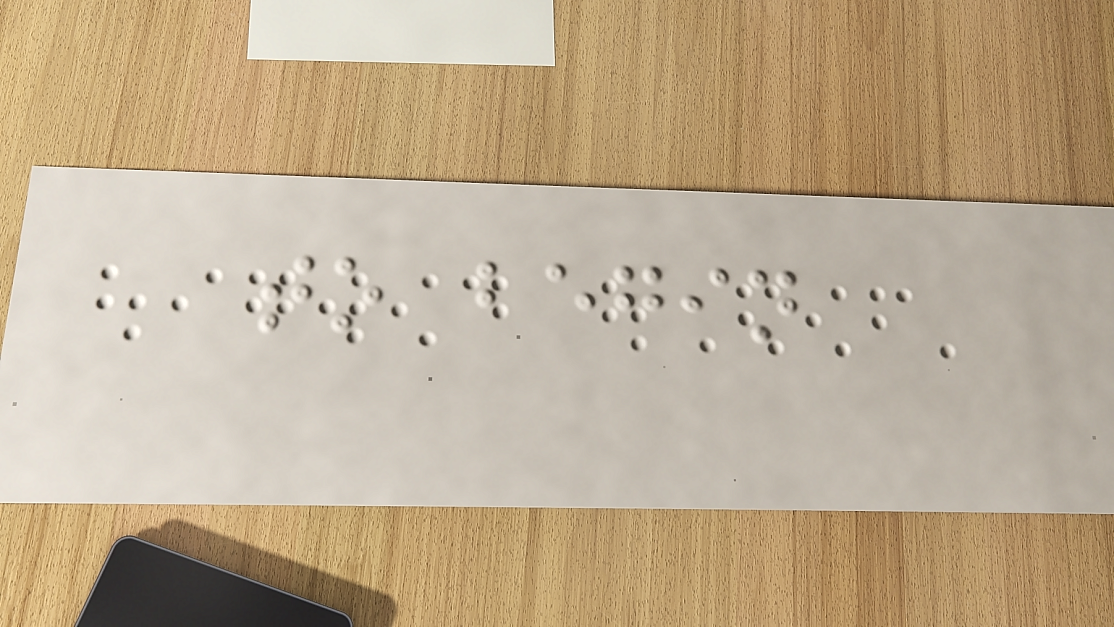to begin
